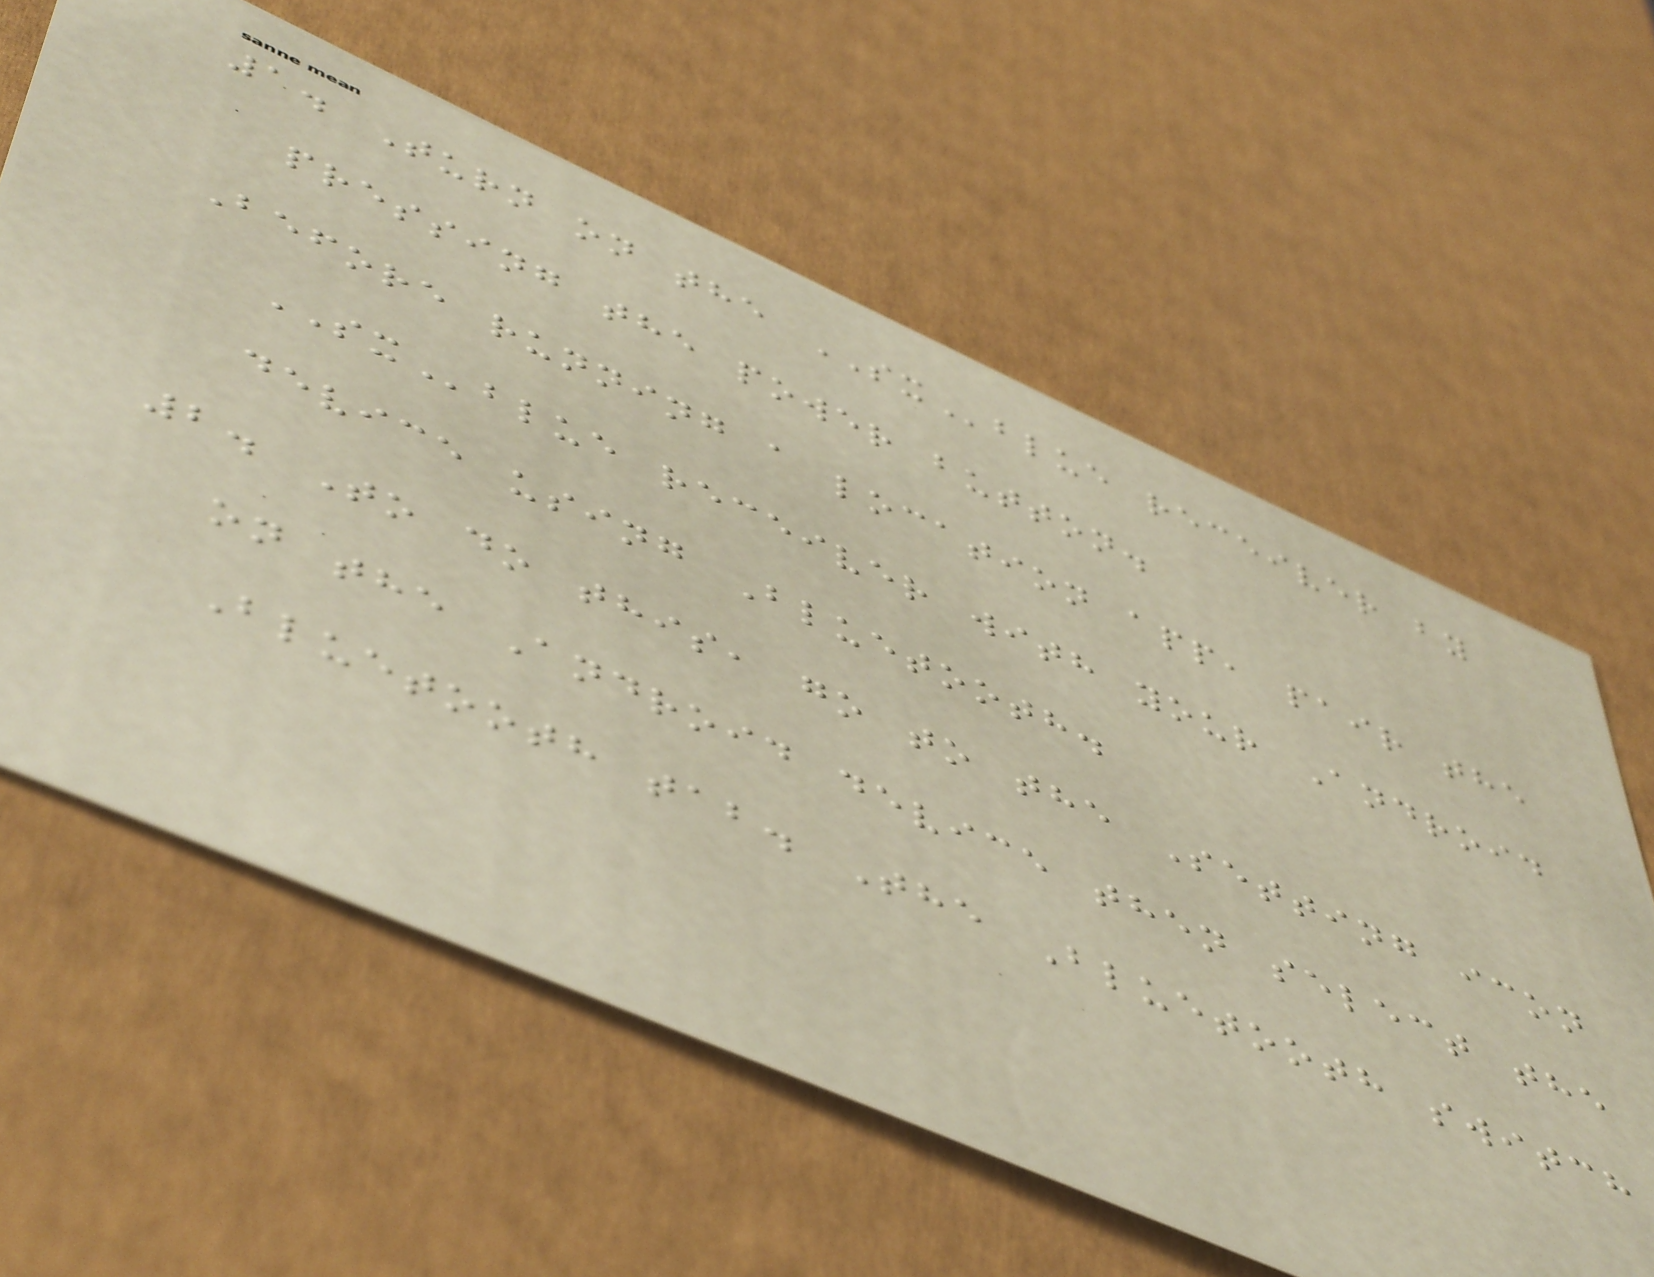1. Turn on the SXblue receiver by
pressing the power button.
Before running a location app, pair the
SXblue receiver with your Android
device using Bluetooth.
2. To do this, go to the Setting icon
on the Android device then select the
Bluetooth tab. The Bluetooth switch
